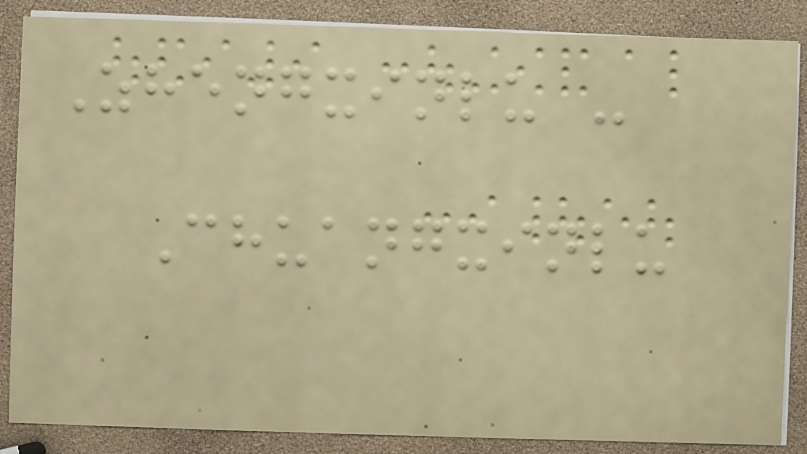Zhengxinlu -
Chuangxinlu
